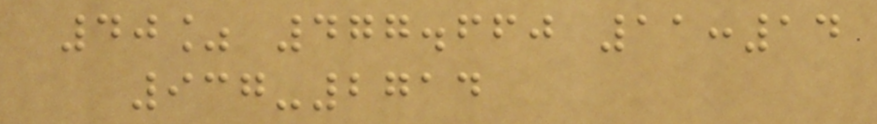40% 477.660 11:14
937-2714
